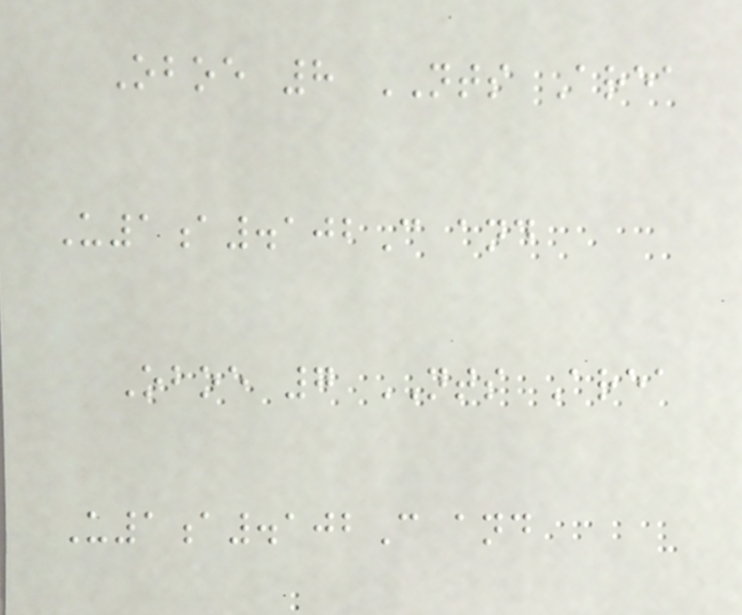Oboe 8 NTS Area
U1a.102C and
Oboe 7 NTS Area
U1a.102C and
